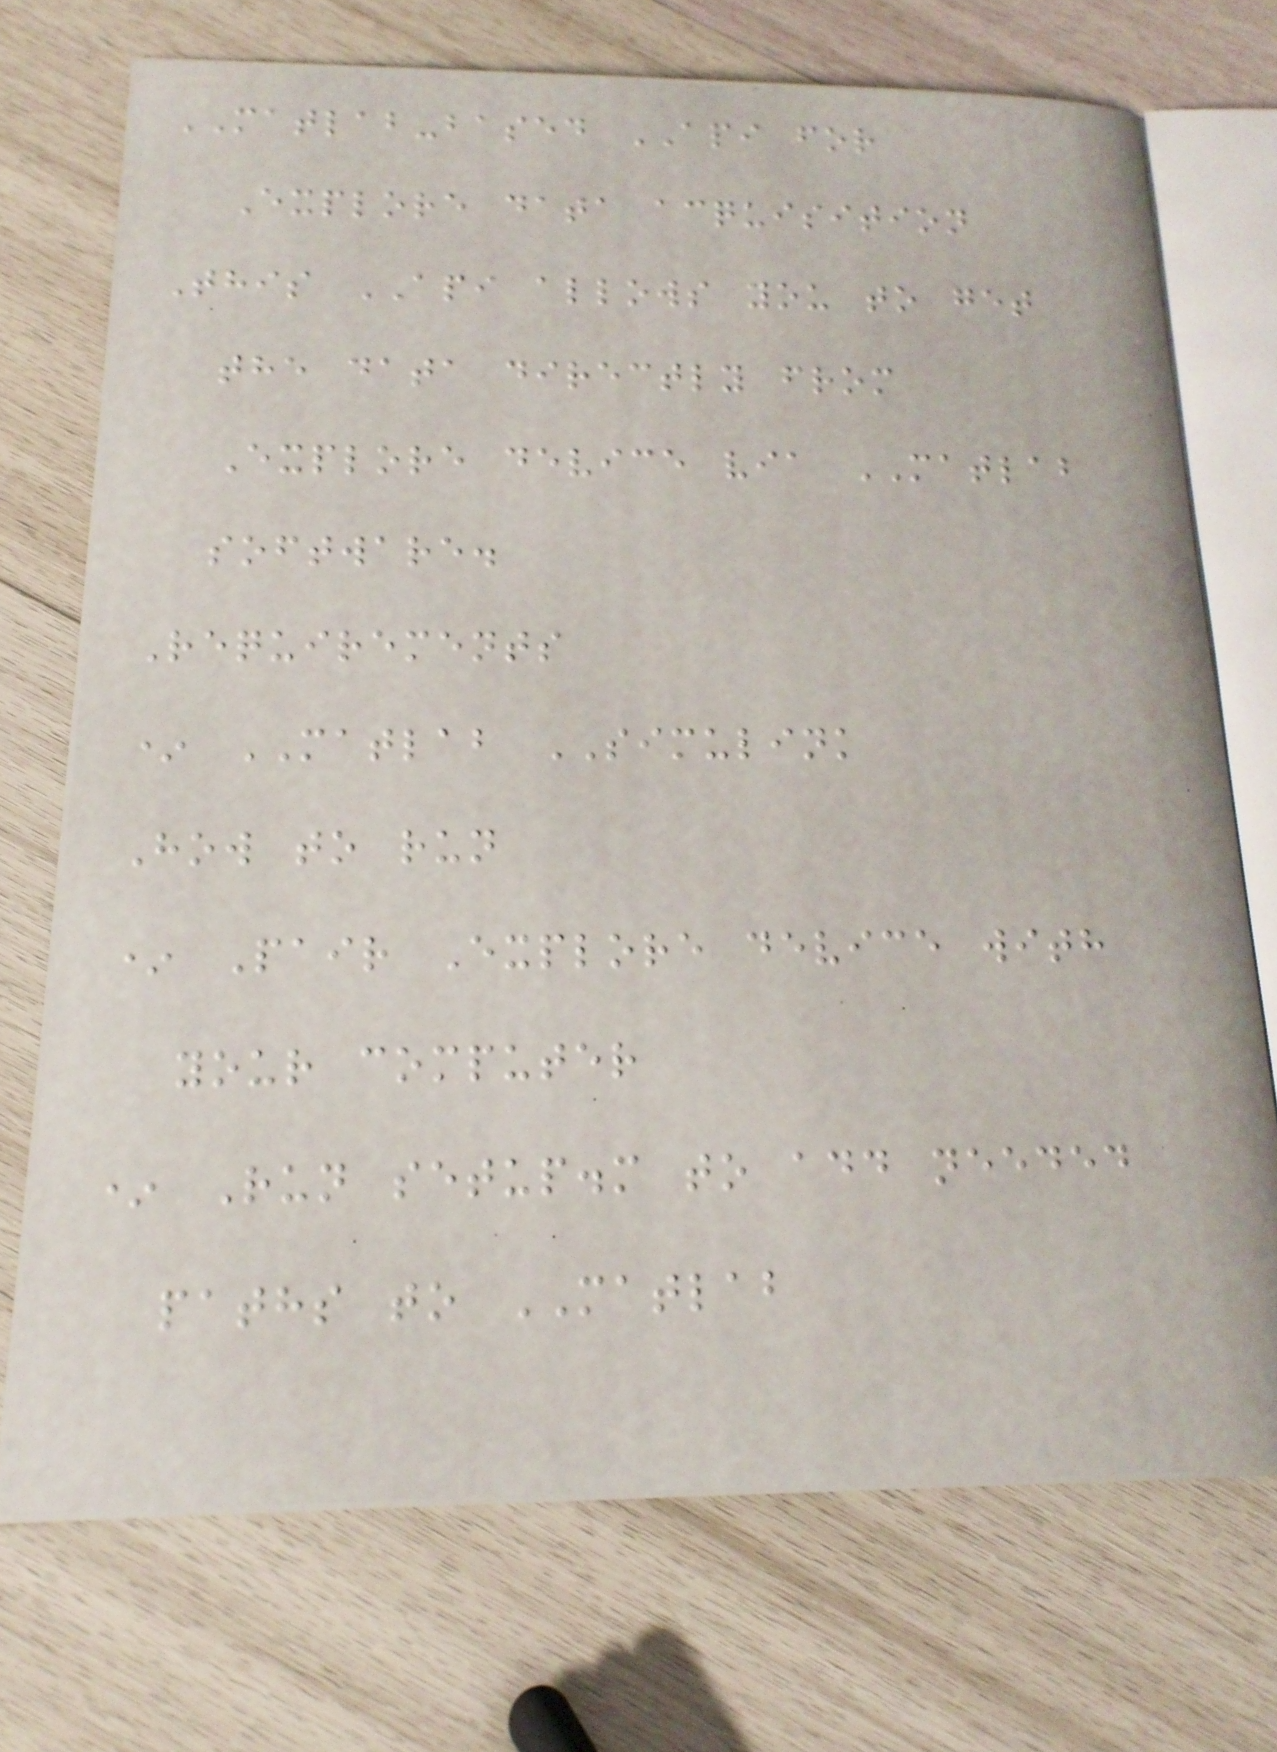MATLAB-based API for
Explore data acquisition
This API allows you to get
the data directly from
Explore device via MATLAB
software.
Requirements
* MATLAB SIMULINK
How to run
* Pair Explore device with
your computer
* Run setup.m to add needed
paths to MATLAB
